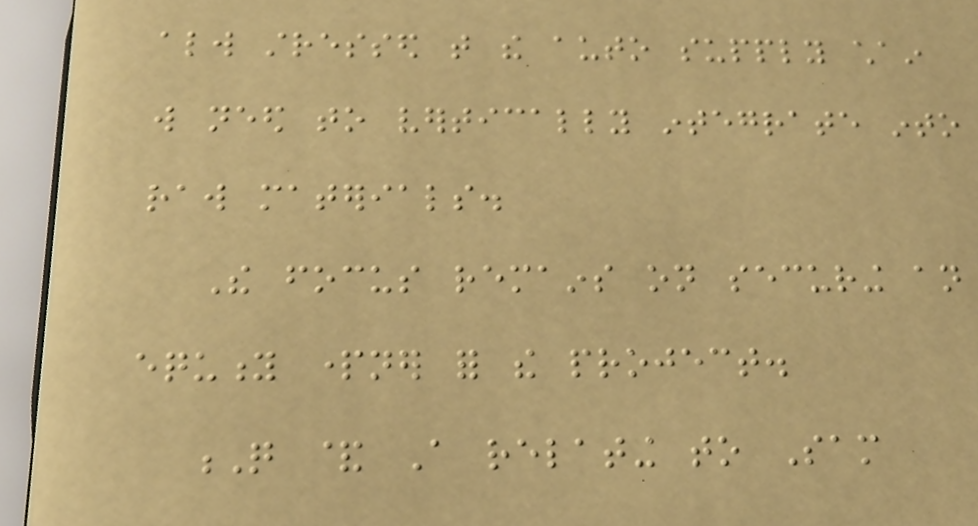always stressed that the auto supply chain
will need to vertically integrate into
raw materials.
The focus remains on securing an
equity partner for the project.
Q & A relating to Sam
